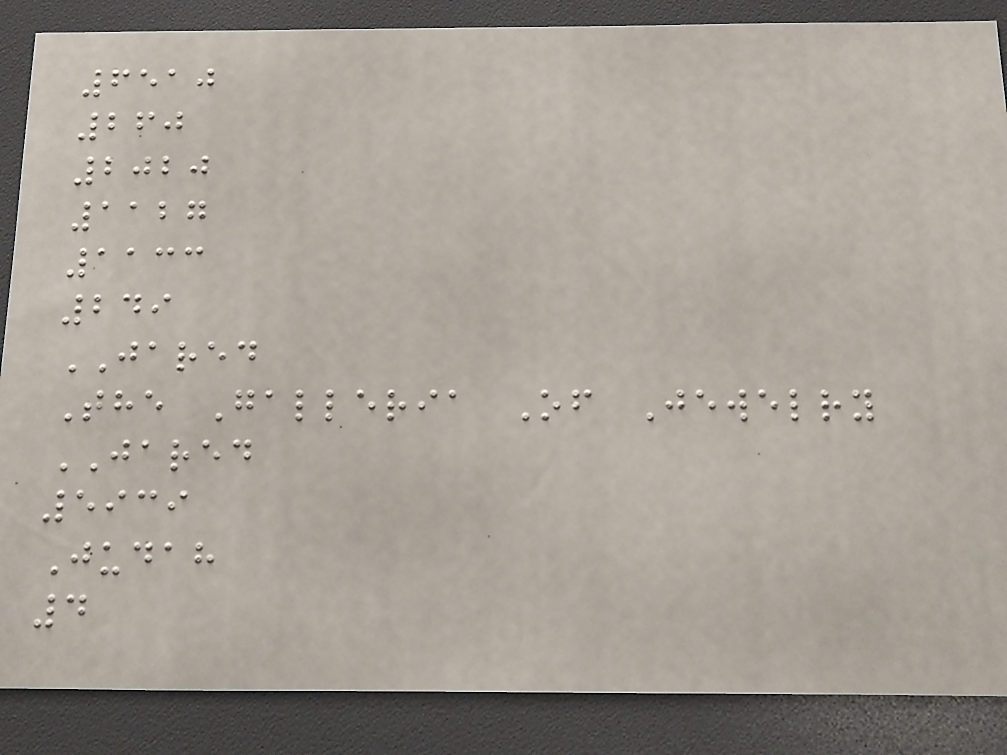6510
260
2020
1127
1133
249
JARED
The Galleria Of Jewelry
JARED
5939
Judah
4
